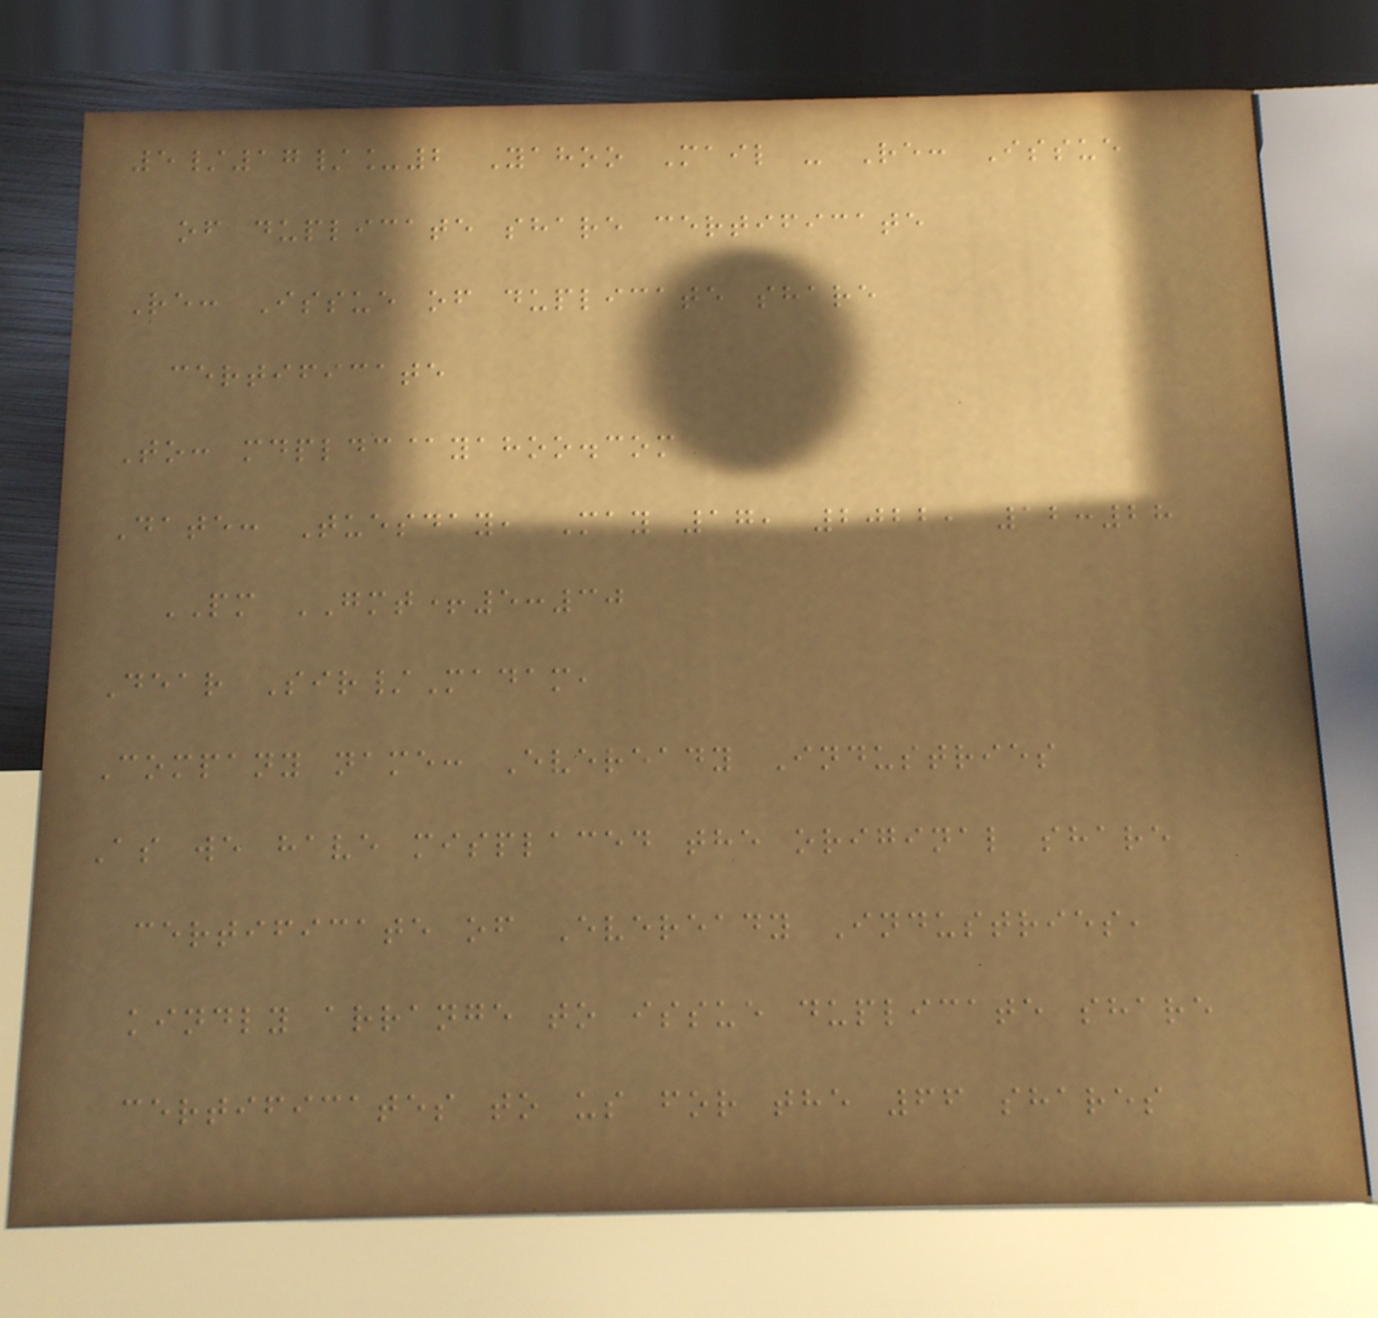5/17/_2 Yahoo Mail - Re: Issue
of duplicate share certificate
Re: Issue of duplicate share
certificate
To: mdpldc@yahoo.com
Date: Tuesday, May 17, 2022, 12:28
PM GMT+5:30
Dear Sir/Madam,
Company name: Eveready Industries
As we have misplaced the original share
certificate of Eveready Industries,
kindly arrange to issue duplicate share
certificates to us for the 66 shares
